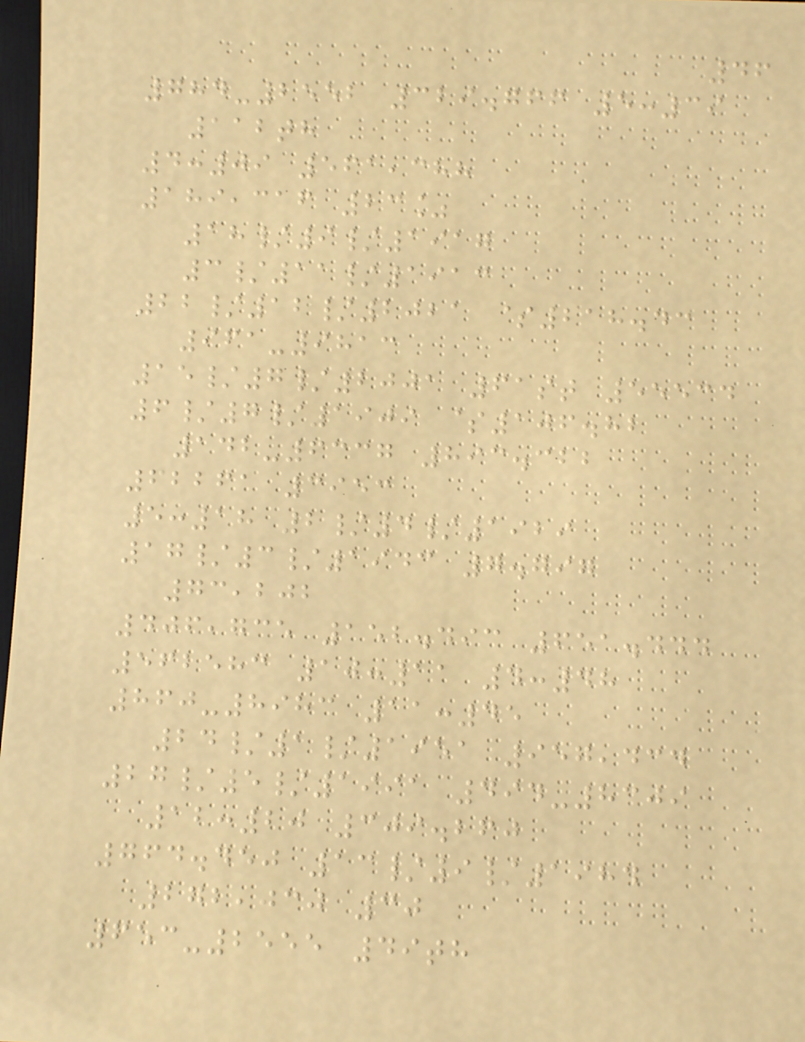46
784-2552 329.766 5:39
112th
4:09 561,388
189,316 23%
18/9/1917
3/11/1913
22/12/2021 $218.43
961-9813
15/7/2001 61st 55534
6/7/1909 $106.82
142-6337 893.322
62261 3953
5:18 2/4/1929
17/3/1943 7.797
73,202
406,735 152.493 651.444
562583 10:11 4:48
860-8983 11:45
24/1/1951 957,434
27/5/1991 494-8309
12:20 309.260
764.450 13/9/1984
272,030 30
653-2555 49th
